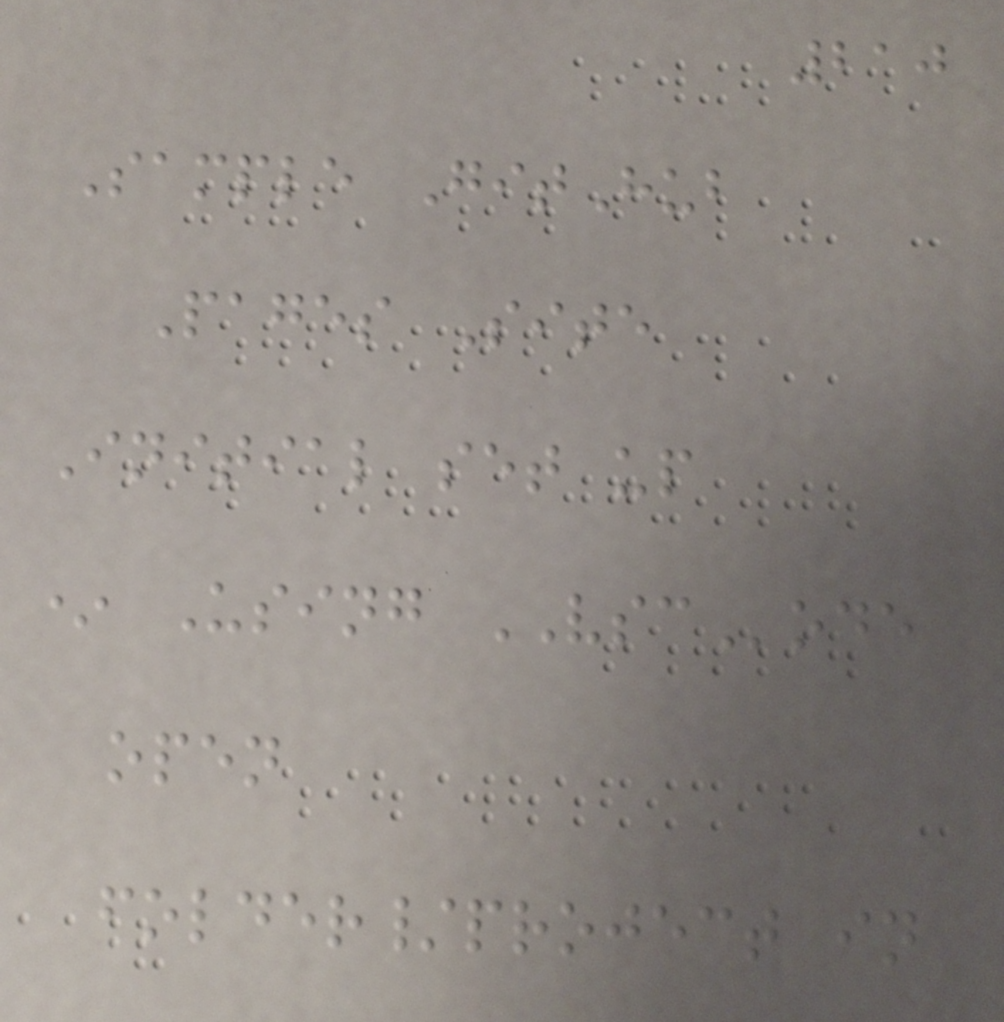210
Sample GitHub
Pages Site
Initial set up
* Using VSCode
open
folder/project in
